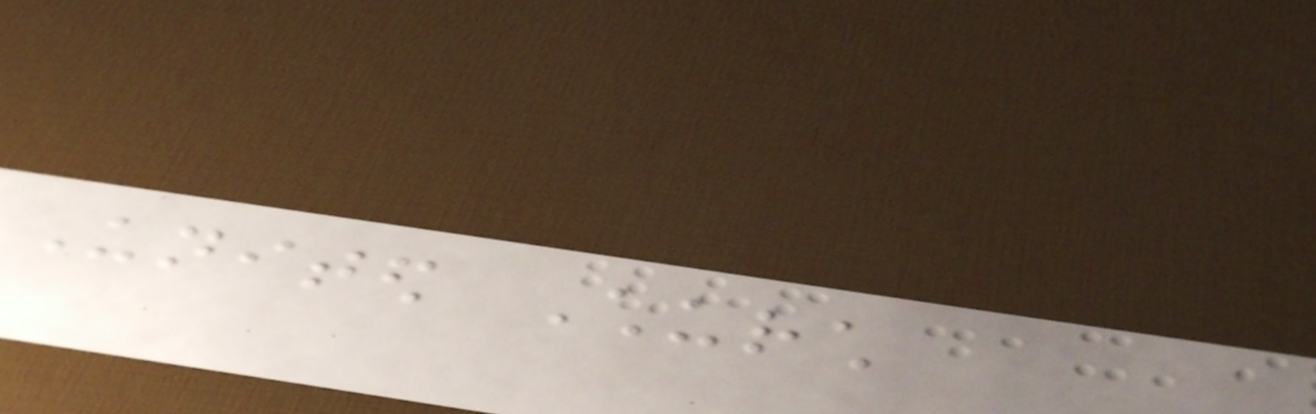United Church
